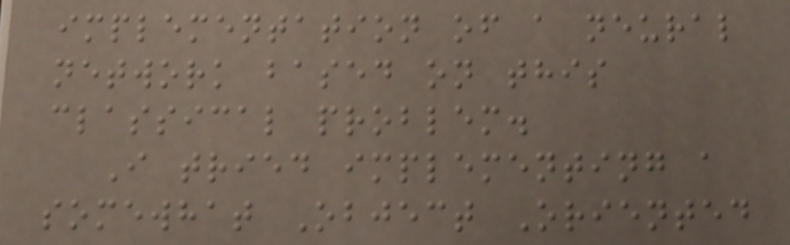implementation of a neural
network based on this
classical problem.
I tried implementing a
somewhat Object Oriented
